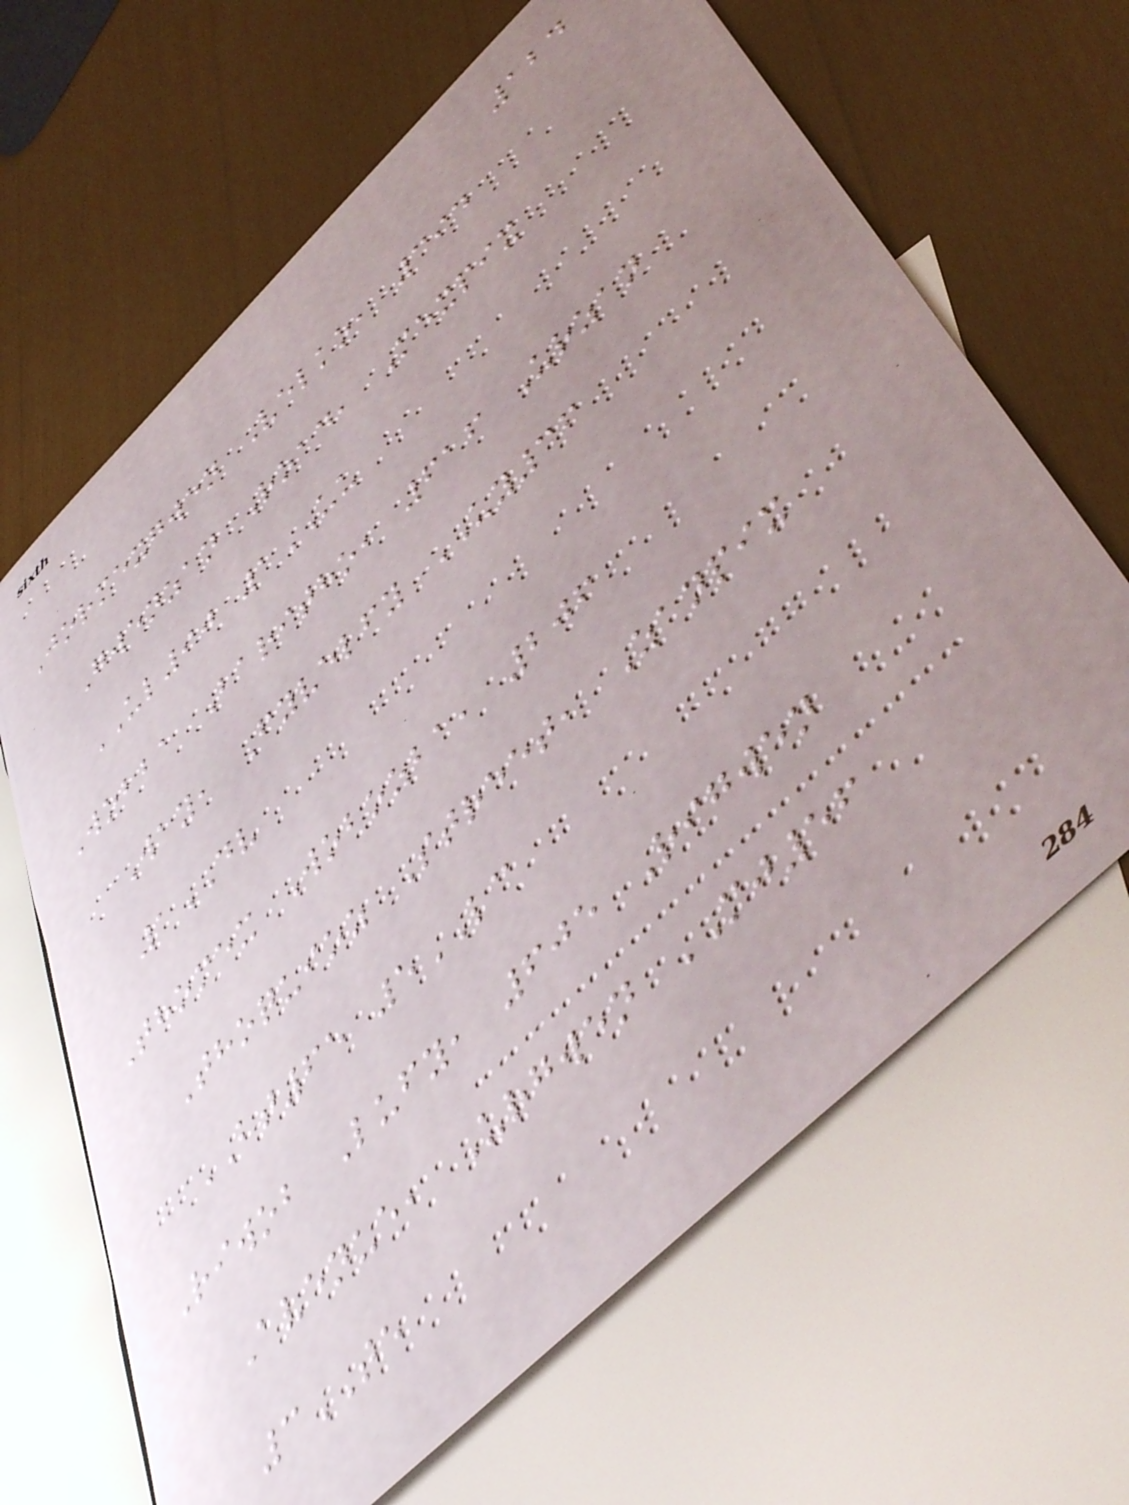124
Jormexgwen Velko, 394
Gwenzan Road, Mexpix
UL90 1UU
Wobba Baritho, 616 Urzan
Way, Fyvelfy UY36
1DV
Thomex Wobozba, 206
Thoquioz Street, Zanpix
BT65 5LC
Riwob Lufy, 605 Rigwen
Avenue, Urgwen MJ56
3TE
